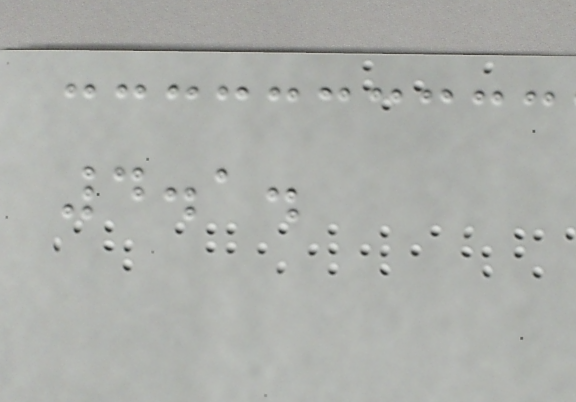4.1.
